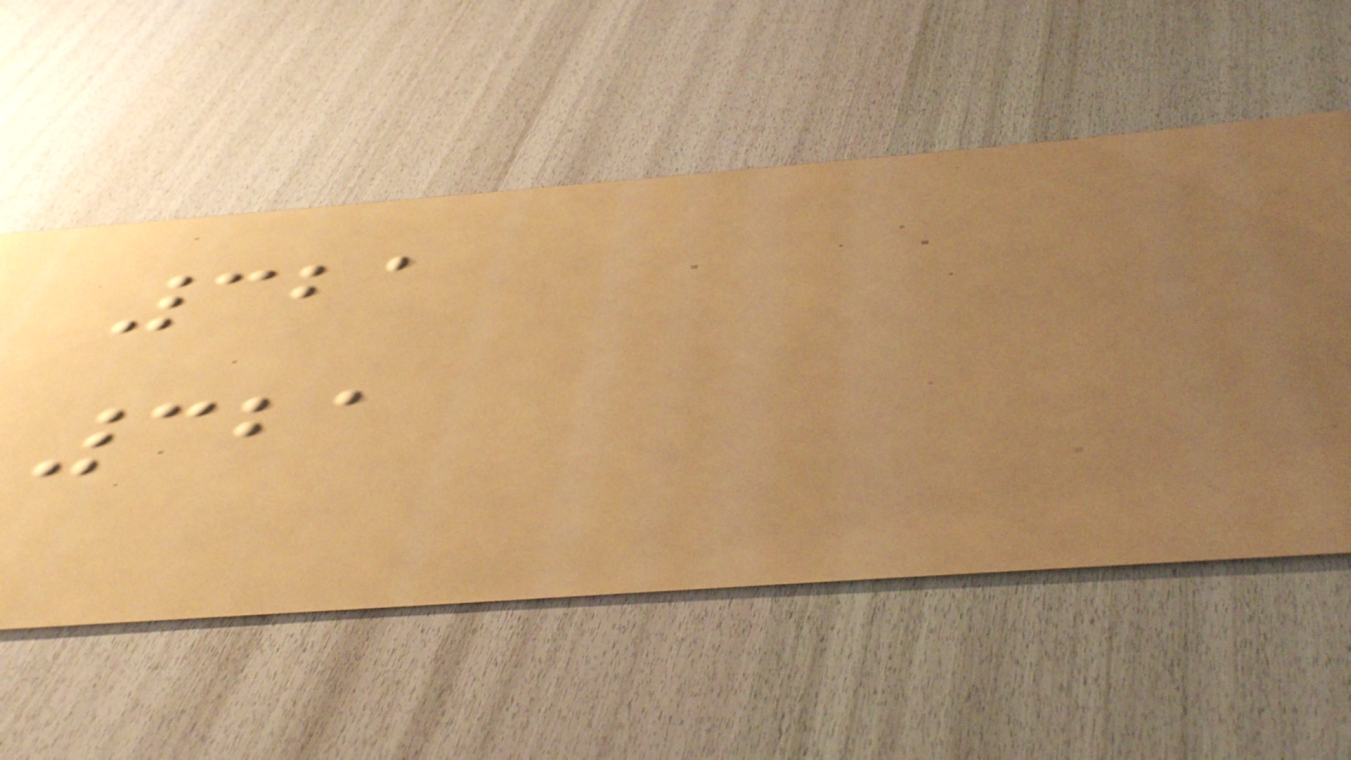321
321
